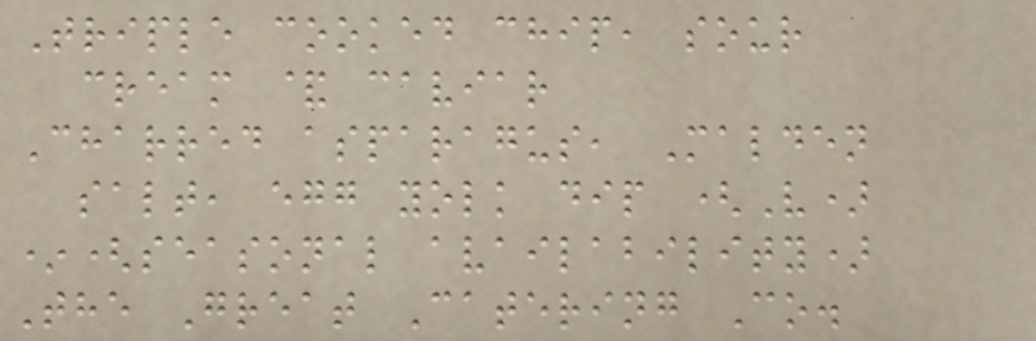Triple cooked chip, sour
cream & caviar
Charred asparagus, Malden
salt, egg yolk dip (V)
*(seasonal availability)
The Great Catering Co.
